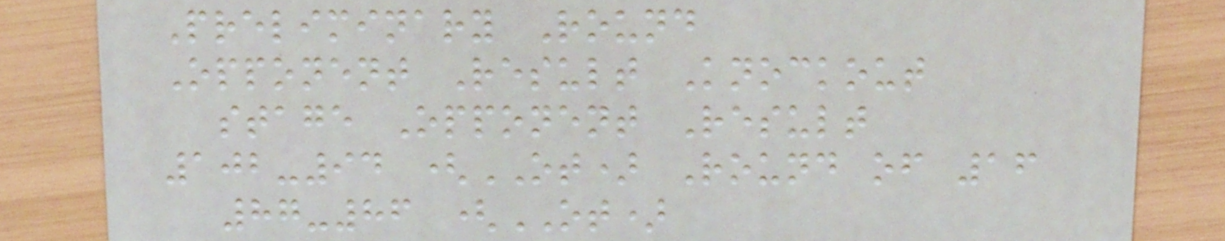Preliminary Round
Opponent Result Knockout
stage Opponent Result
102-94 (OT) Round of 16
87-86 (OT)
